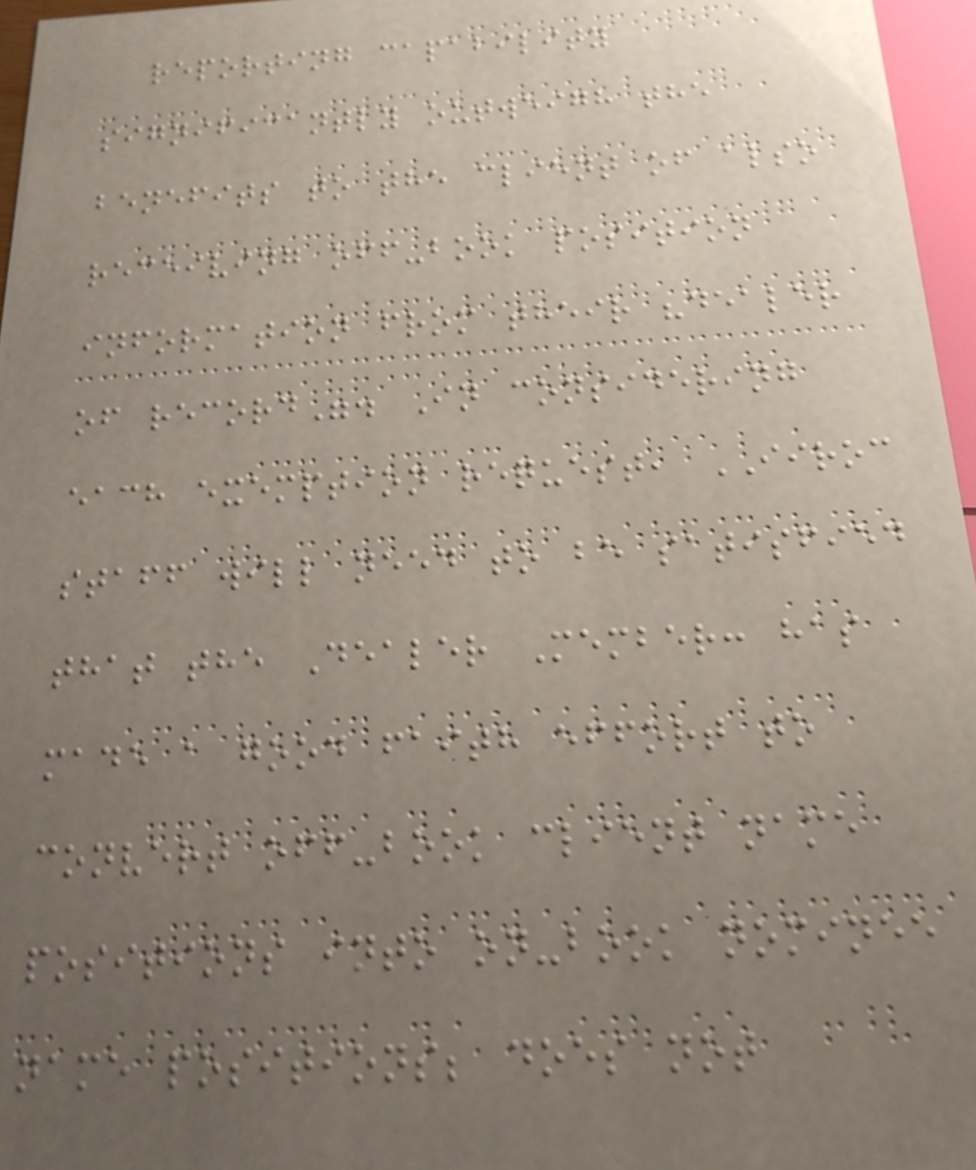reporting capability
significantly outweigh the
benefits to the client of also
receiving off-book position
information from their "dealer
of record". In considering
each exemption request, IIROC
staff will need to be satisfied
that the Dealer Member: has
made a good faith effort to
convert off-book client name
positions into on-book nominee
name positions; does not
